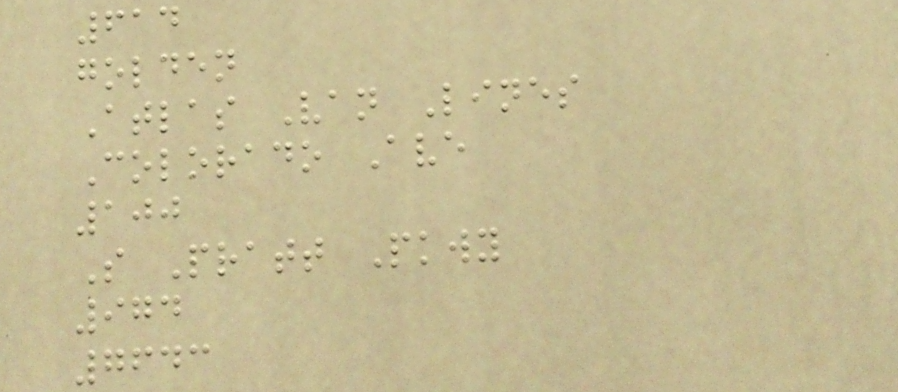614
golden
Atlas Van Lines
Colorado Ave
100
S Pratt Pkwy
974
7643
